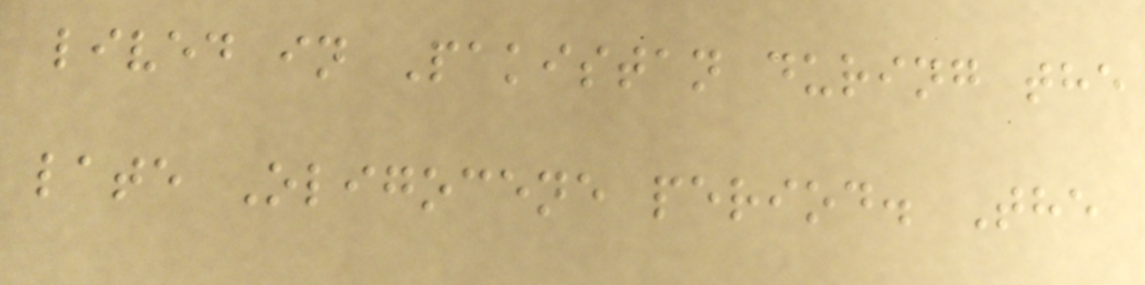lived in Pakistan during the
late Oligocene period. The
